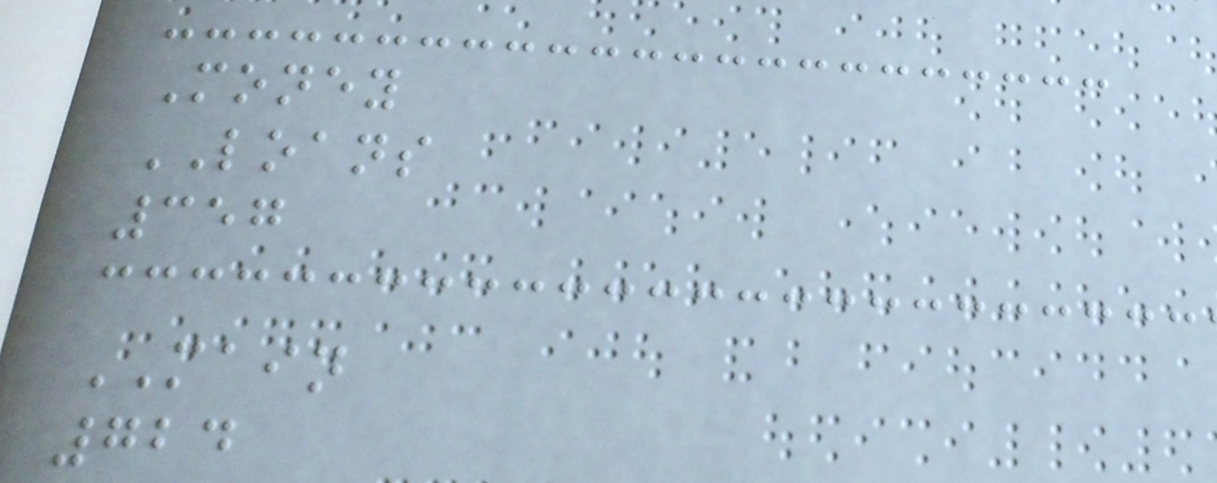Money
LOANS
357
MAIN
724
